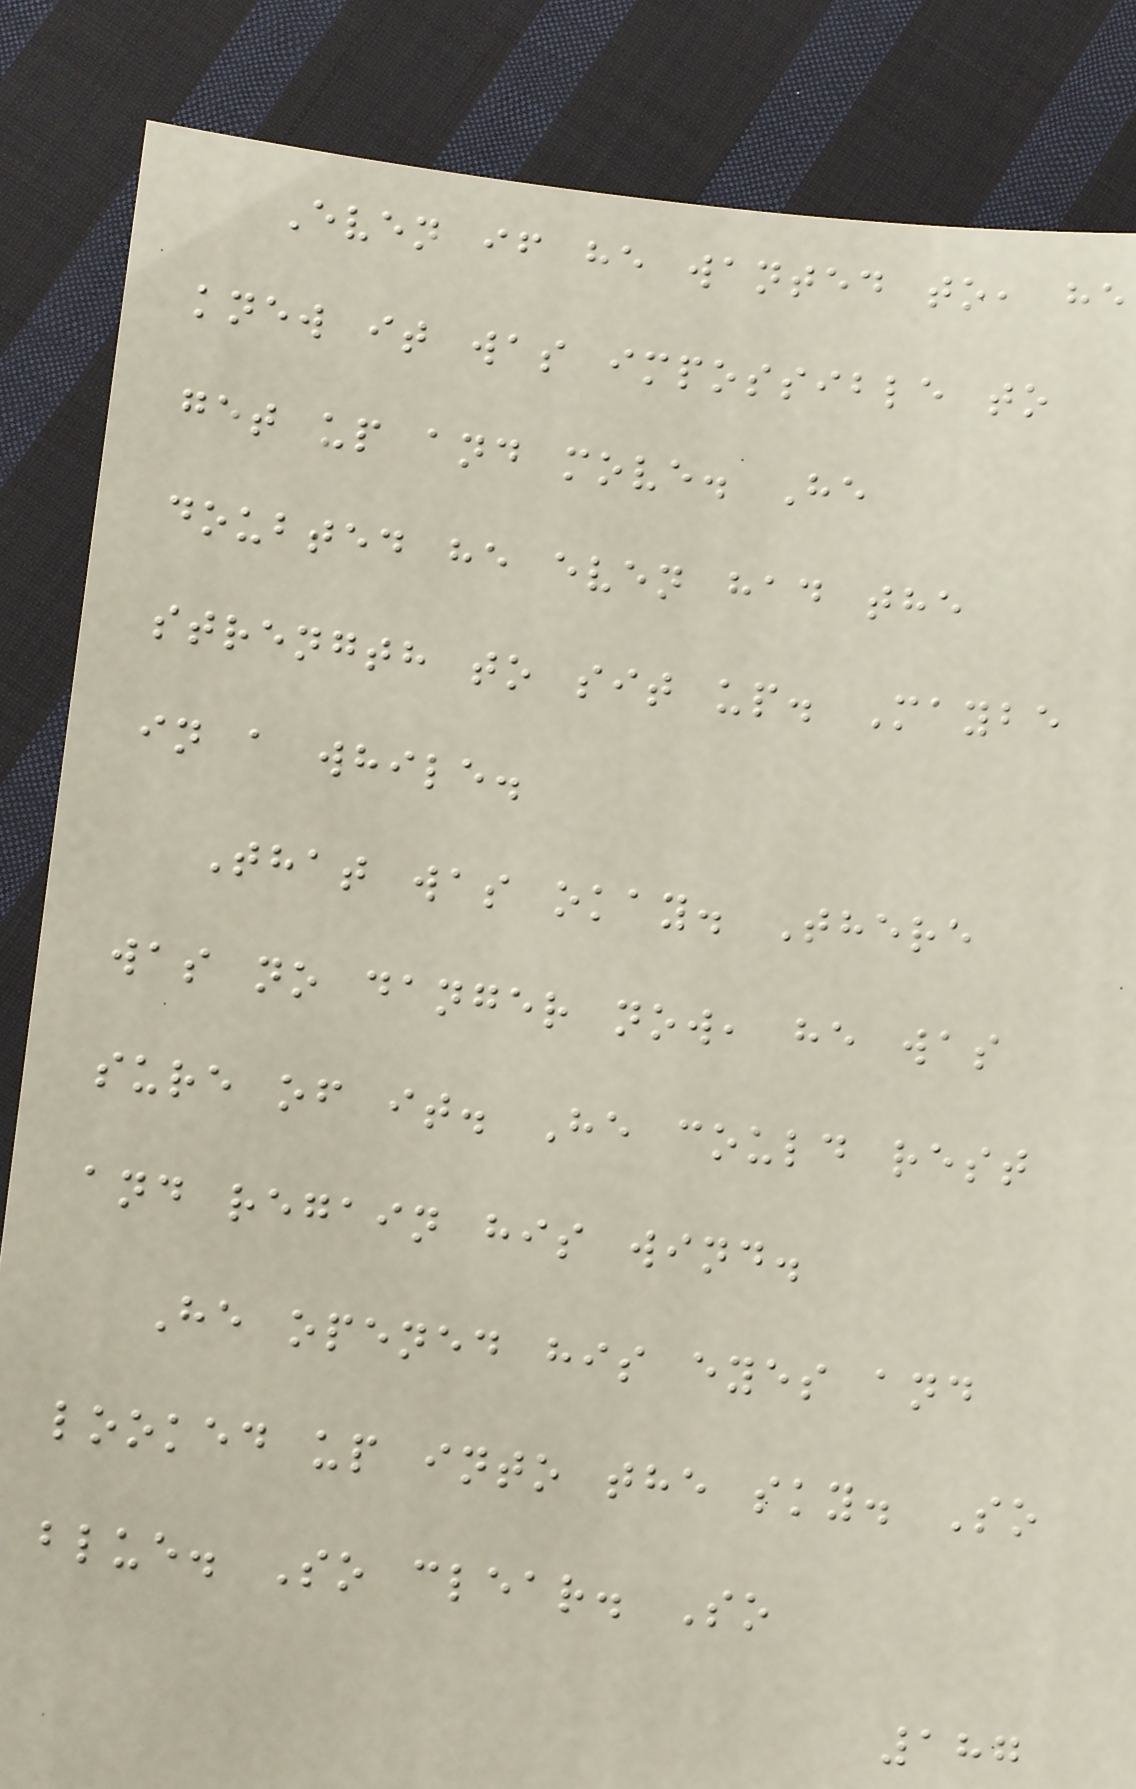Even if he wanted to, he
knew it was impossible to
get up and move. He
doubted he even had the
strength to sit up. Maybe
in a while.
That was okay. There
was no danger now, he was
sure of it. He could rest
and regain his wind.
He opened his eyes and
looked up into the sky. So
blue. So clear. So
187
